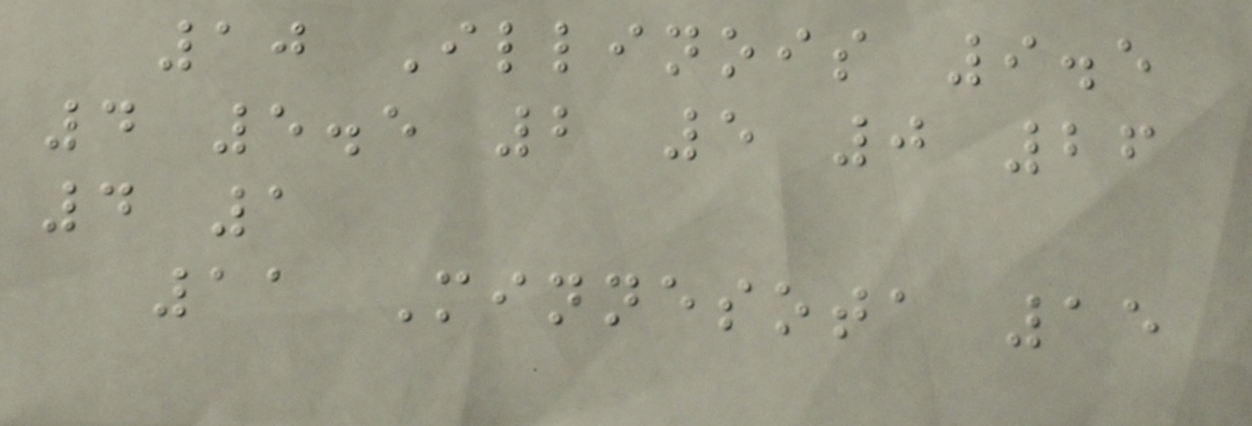10 Illinois 9.5
4 5.5 2 5 0 26
4 1
11 Minnesota 15
